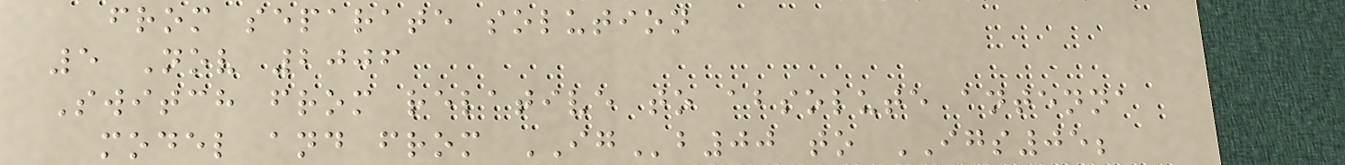from separate solution
5 Nov 2006
Switch from relative to absolute antenna
model and from IGb00 to IGS05;
